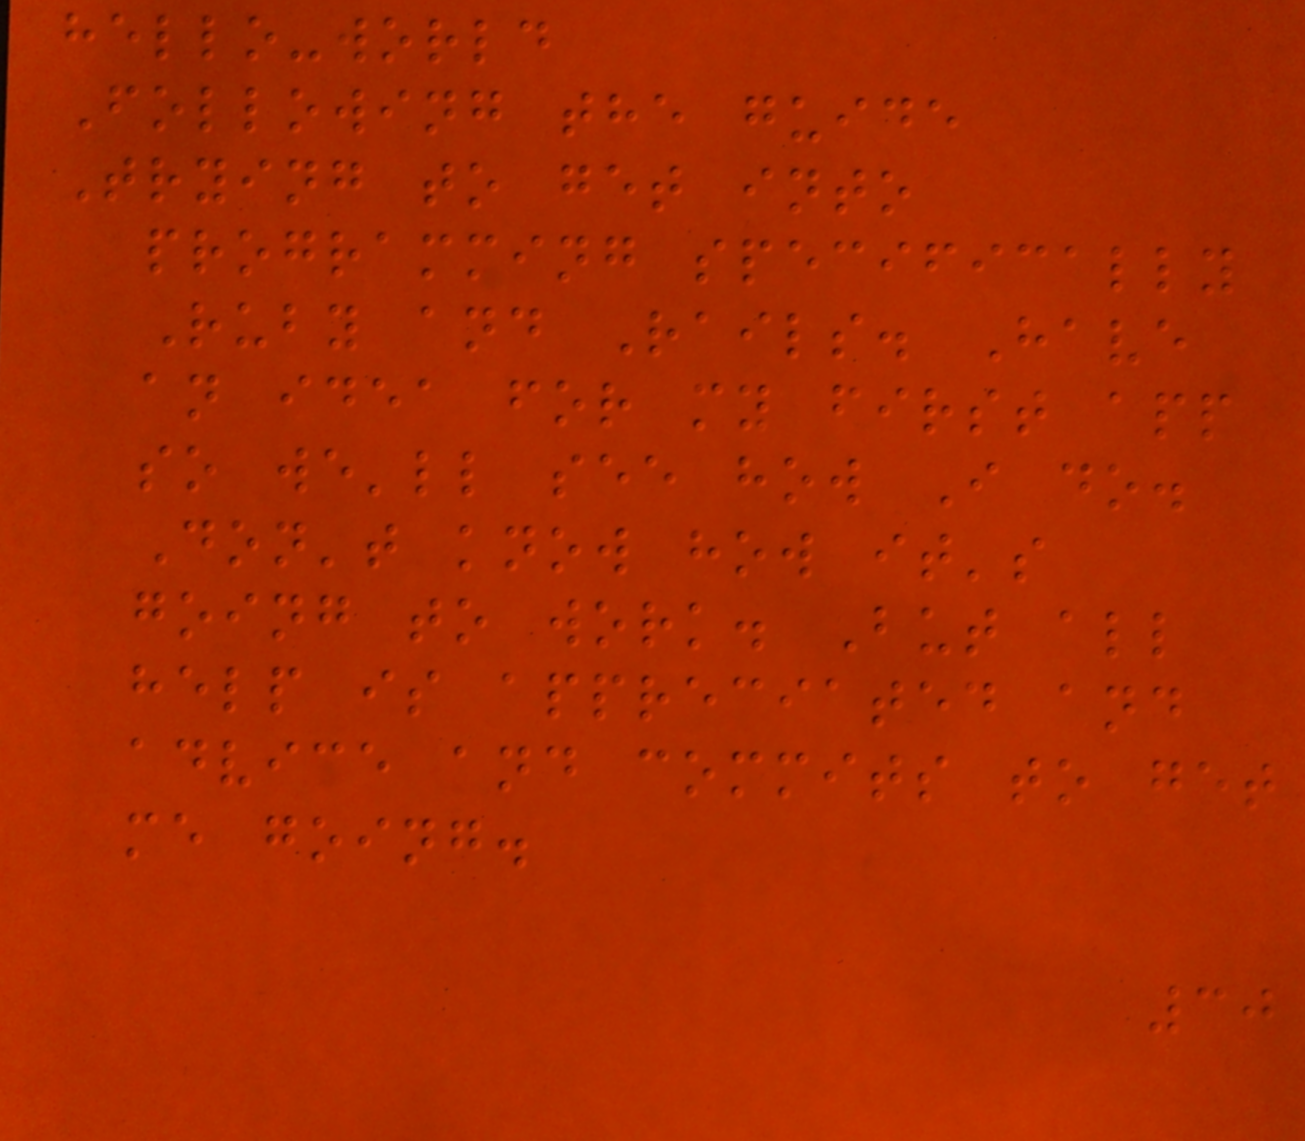hello-world
Following the guide
Trying to get into
programming specifically
Ruby and Rails. Have
an idea for my first app
so we'll see how I do.
Don't know how it's
going to work. But all
help is appreciated and
advice and commits to get
me going.
30
